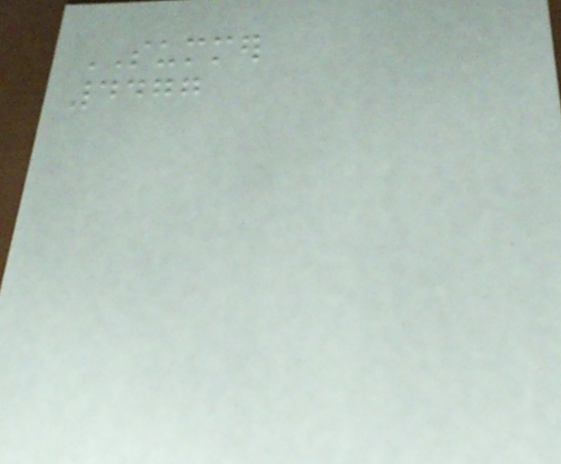SUMMER
4477
